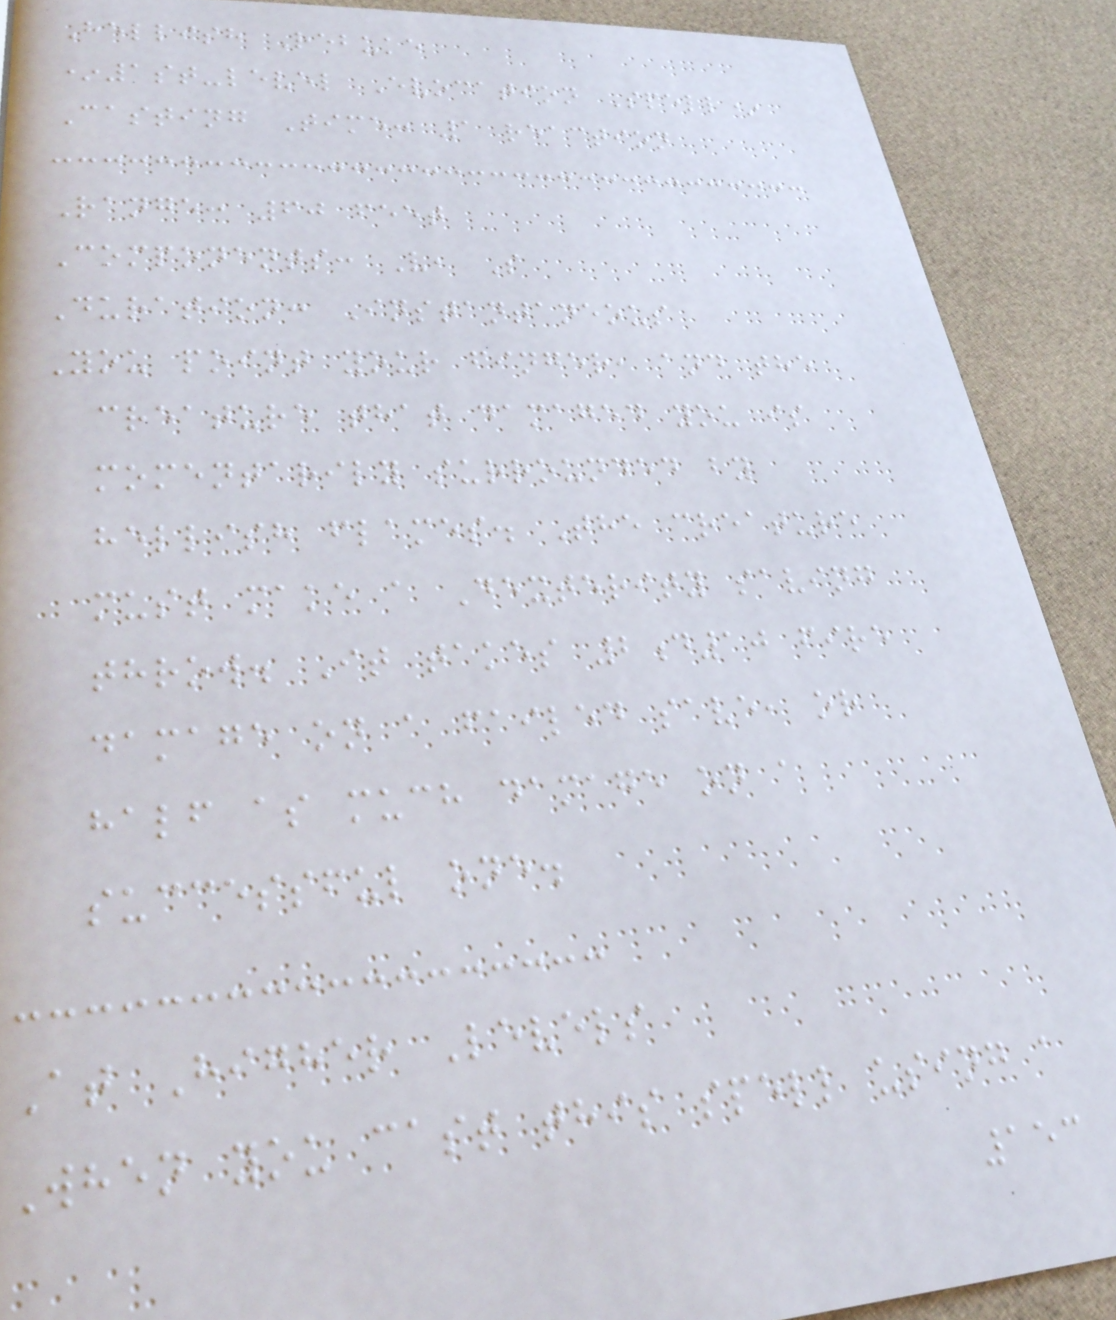Hellish Rebuke
*1st-level Evocation Spell*
Casting Time: 1 reaction
Range: 60 feet
Components: V, S
Duration: Instantaneous
You point your finger, and the
creature that damaged you is
momentarily surrounded by
hellish flames. The creature
must make a Dexterity saving
throw. It takes 2d10 fire
damage on a failed save, or
half as much damage on a
successful one.
At Higher Levels
When you cast this spell using a
153
